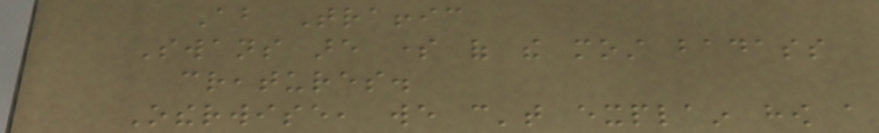About Traffic
Swans are some of the most badass
creatures.
Otherwise, we can't explain how a
